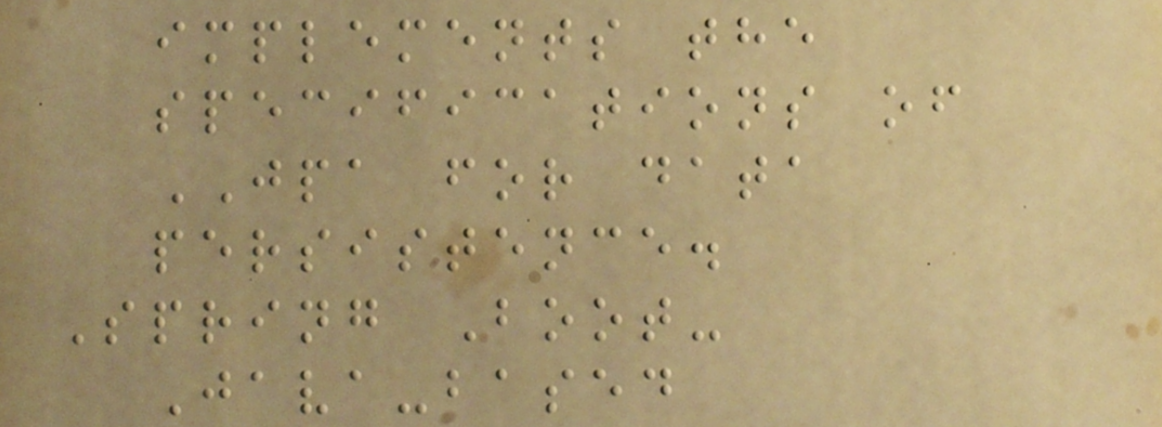implements the
specifications of
JPA for data
persistence.
Spring Boot-
Java-based
